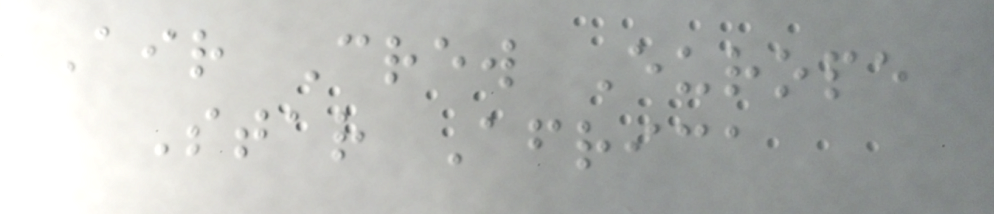Air Crew Europe
Star Africa
